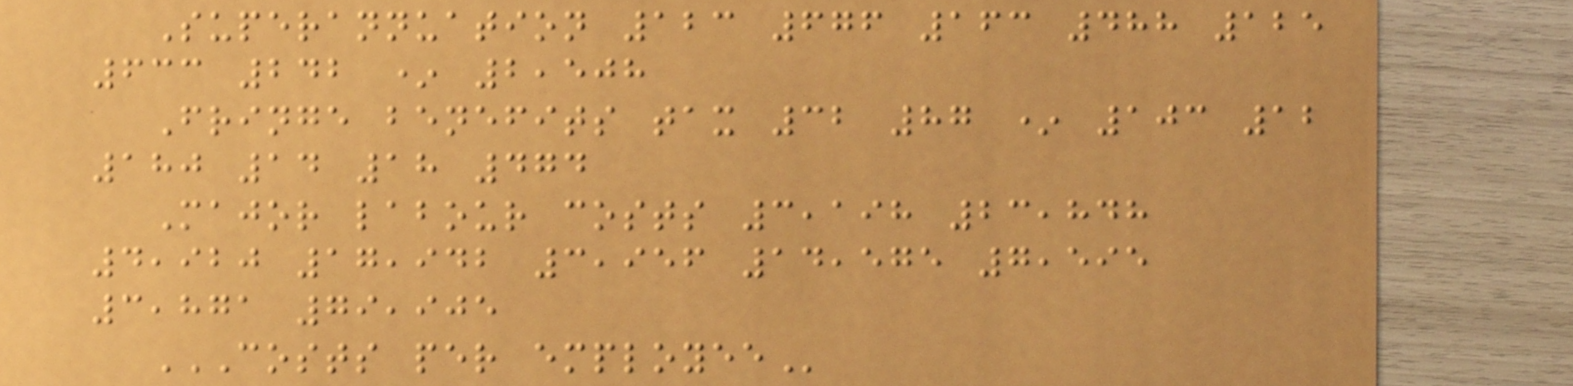Superannuation 123 676 163 488 125
633 242 * 2,508
Fringe benefits tax 32 87 * 103 12
180 14 18 474
Major labour costs 3,198 23,848
4,920 17,942 3,956 14,575 7,595
3,871 79,905
COSTS PER EMPLOYEE
